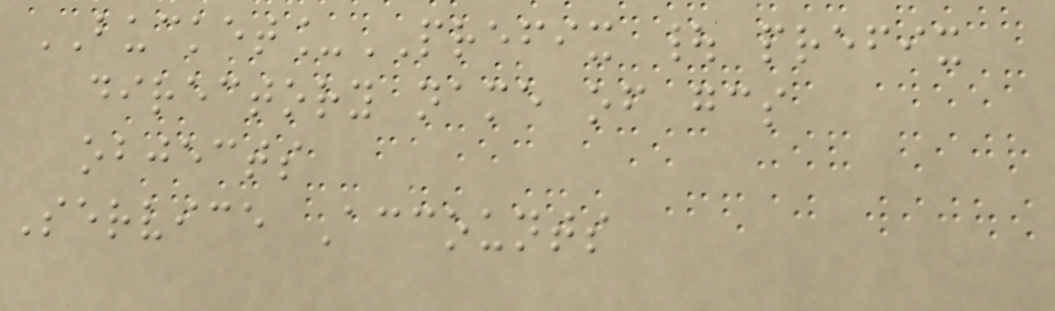BUCKET_PREFIX | prefix
directory name of gcs
objects
Service Accounts
